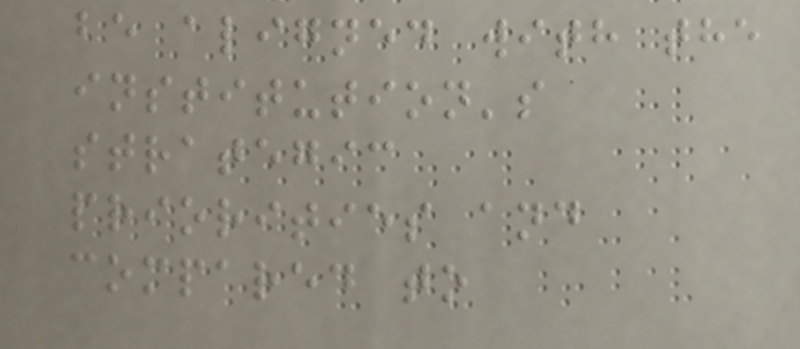be aligned with the
institution's
strategic
priorities and
compared to
